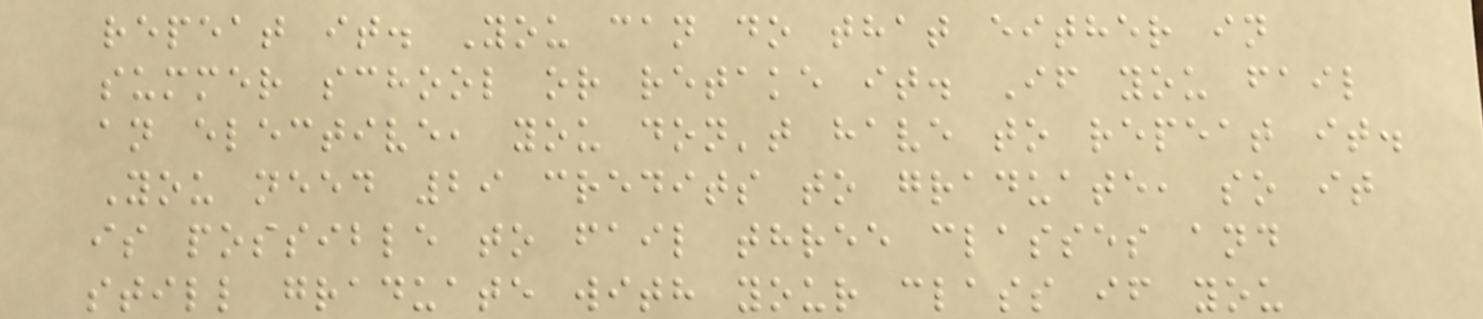repeat it. You can do that either in
summer school or retake it. If you fail
an elective, you don't have to repeat it.
You need 29 credits to graduate, so it
is possible to fail three classes and
still graduate with your class if you
